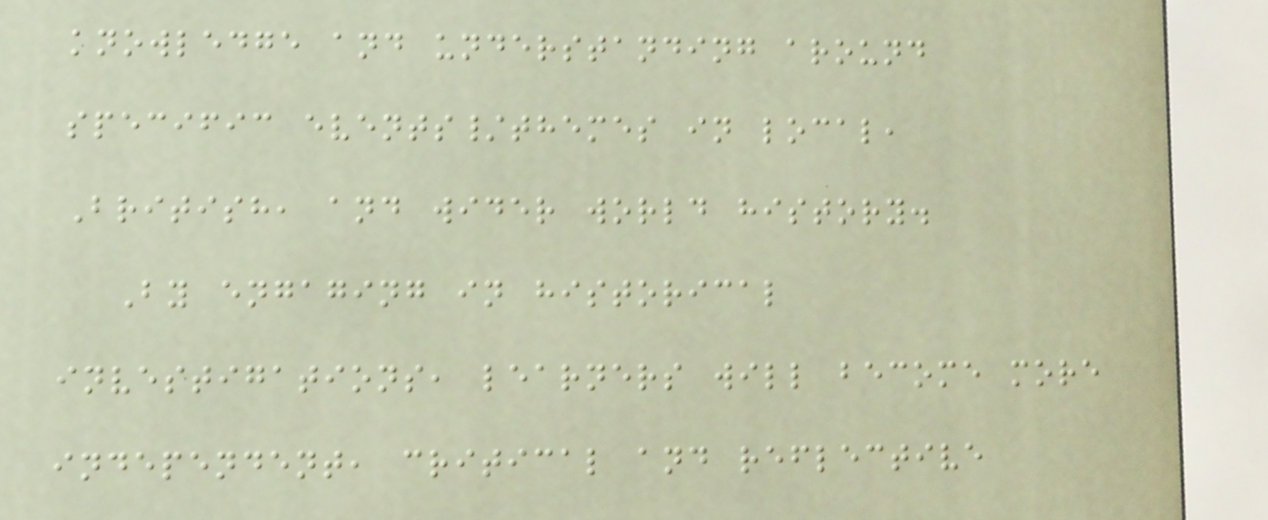knowledge and understanding around
specific events/themes in local,
British, and wider world history.
By engaging in historical
investigations, learners will become more
independent, critical and reflective
